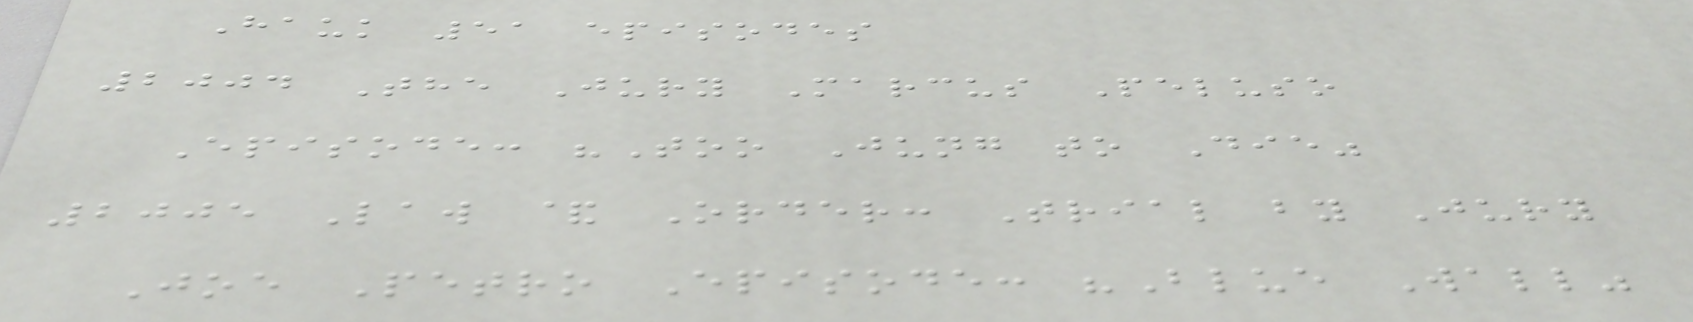Hauk 51 episodes
2004 The Jury Marcus Peluso
Episode: "Too Jung to Die"
2005 Law & Order: Trial by Jury
Joe Petro Episode: "Blue Wall"
